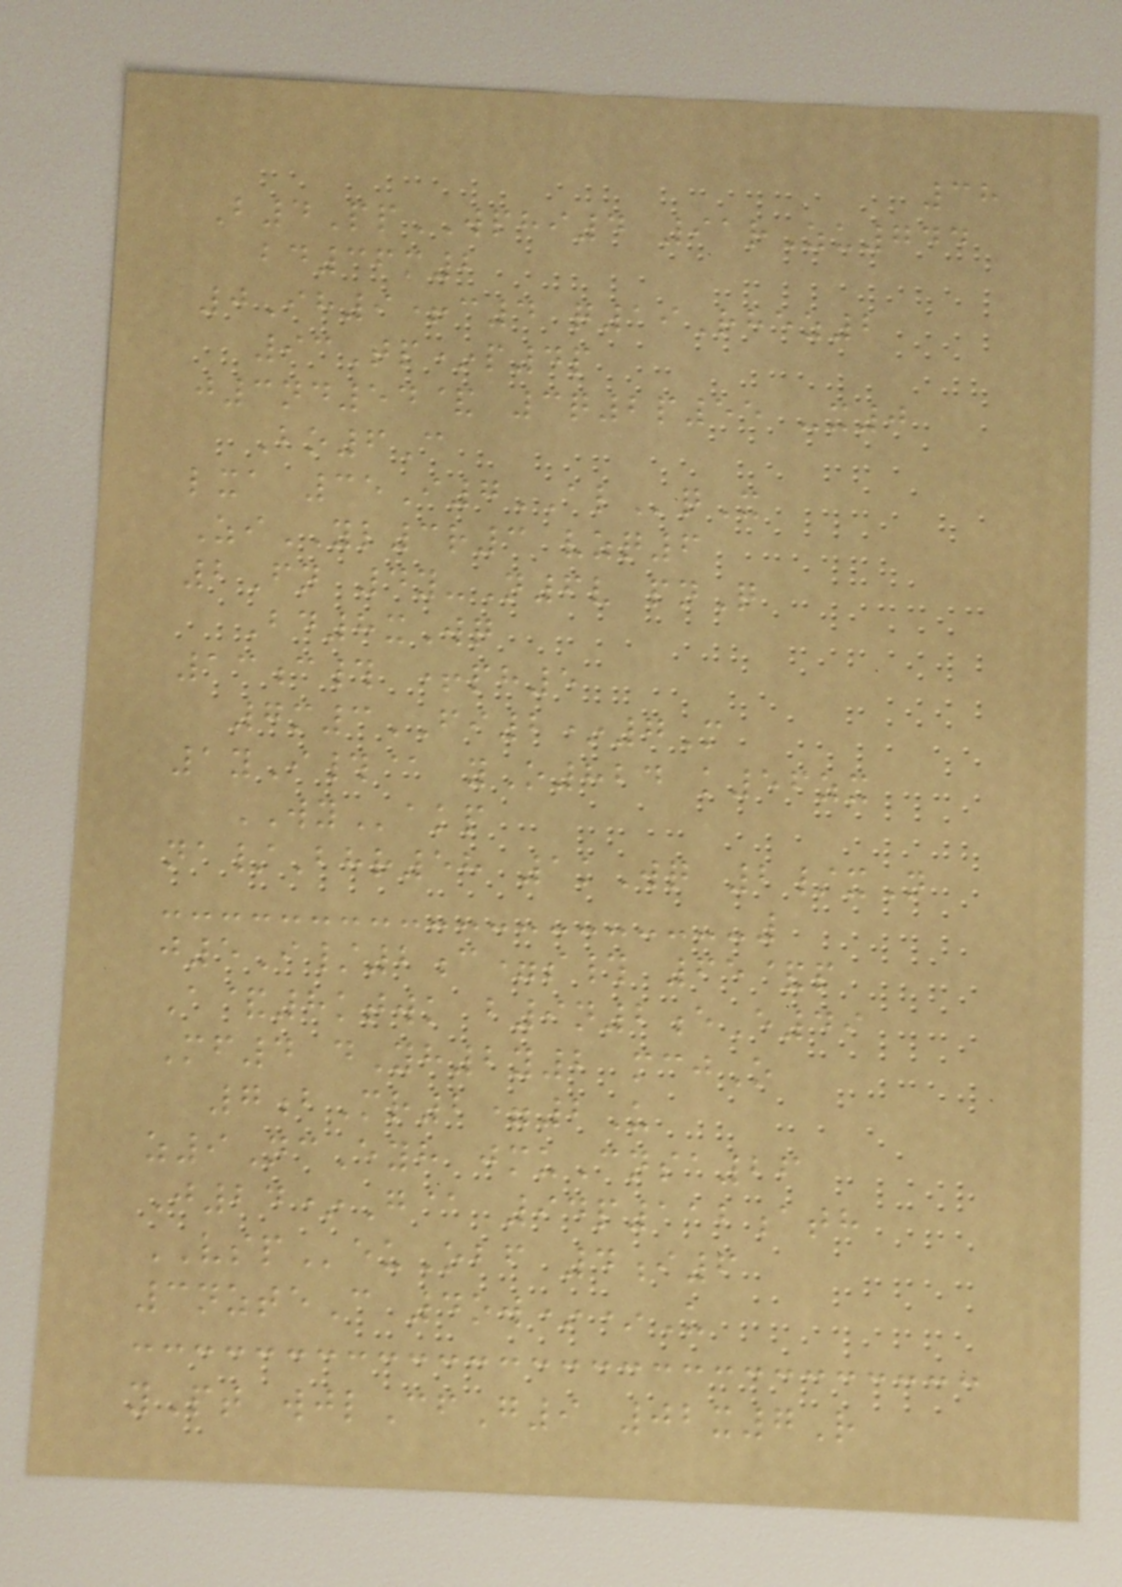38
B4PpWPHI4 91rZu744
bd36m2
0Ih9+c4 q19Rhez2
93Tp*p4p
j3nd54& 3q2p55 -x0
Bo6C
lxa 35I7ALqX
ZiYL3r3 vzq6
2Fn 4y-N6v pnQ
Bd8xWq
13c# +ph5
7m3FI2*7M
1yI#@ yO824 k56zx
WYakp
na/Bhr58 1kWq 2/xN
j5I/2c=s# 65&p
A&8ktwk b9n2eE49
Mf4 dYh2y2 mcjO
7bMr2=2U
z9NcEyh jmuCnsa26
J24*G@ 94p112ath
VSPeuObf 4i6
3nzteC 4ow**U
yPt wjlCfG9 02x7R
